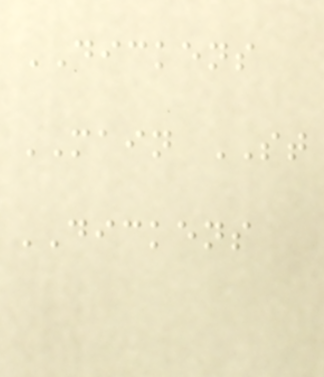DICKENS
MAIN ST
DICKENS
